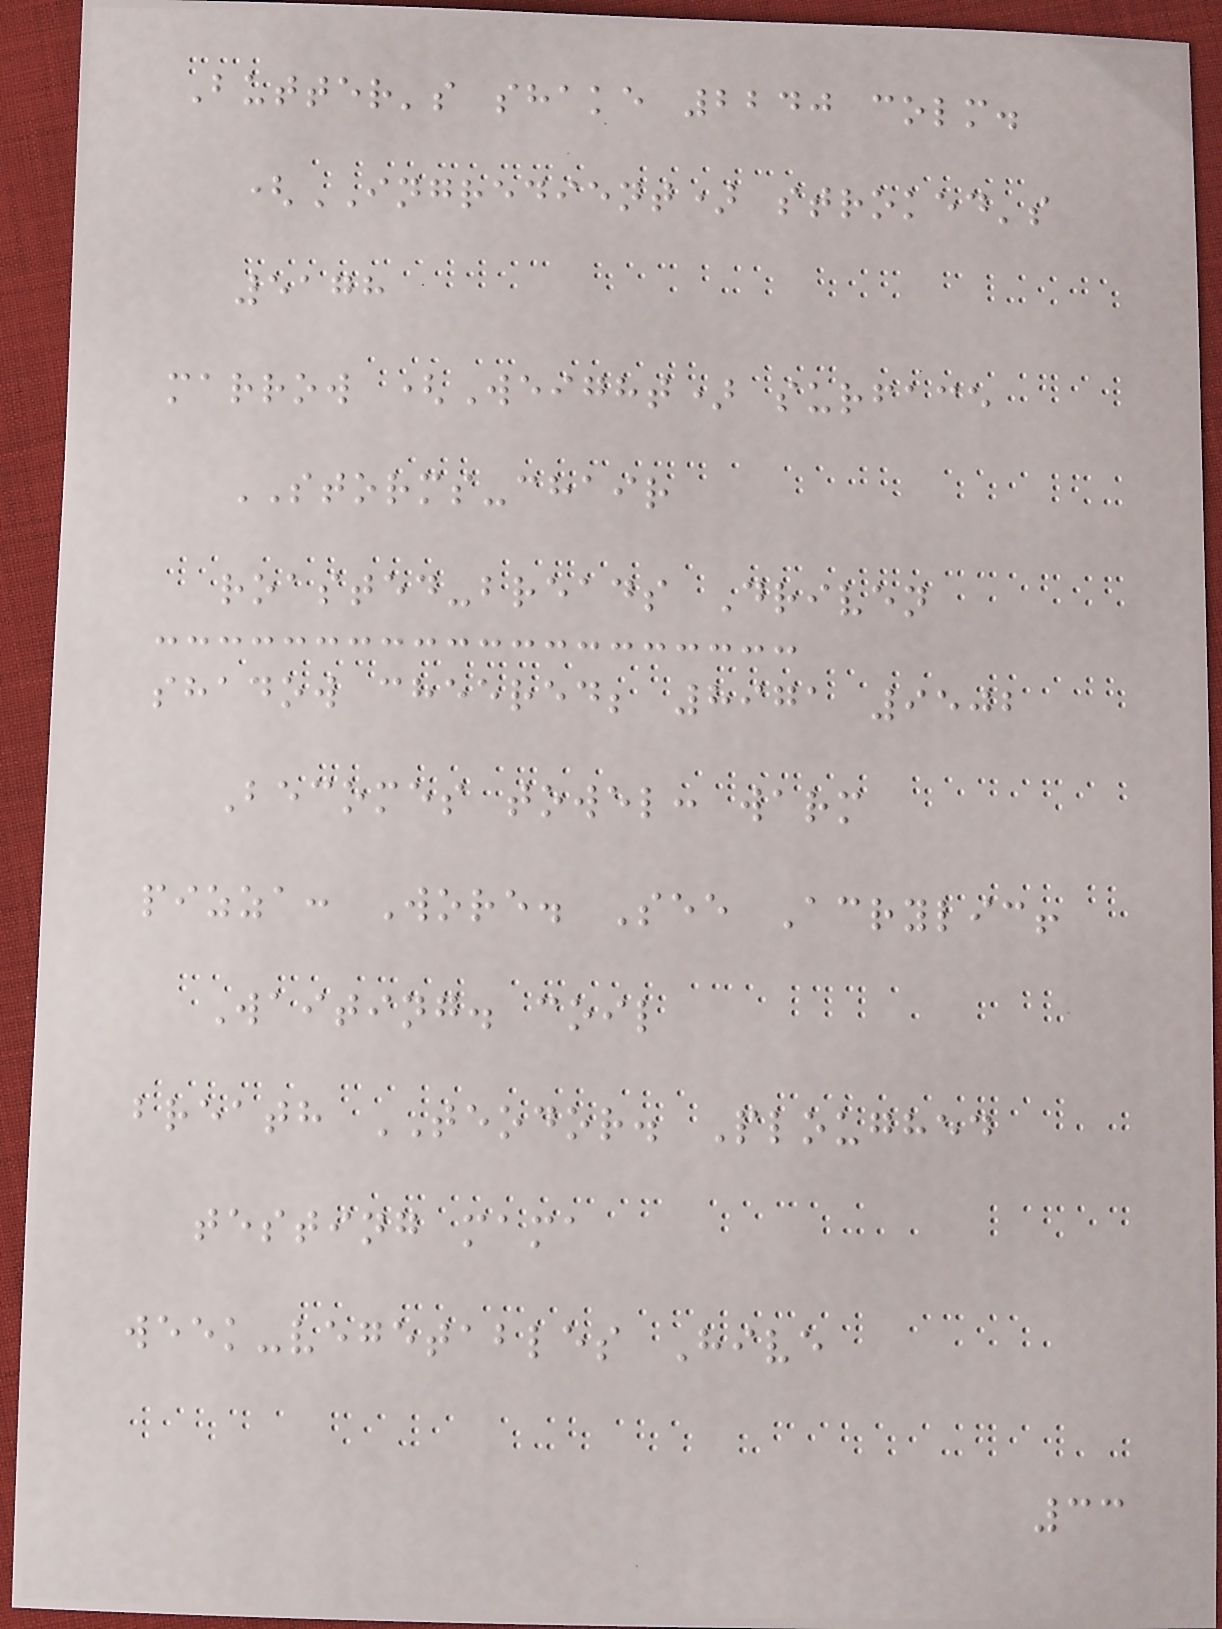Butter's shake 2240 colm.
(INGREDIENT) stroked's
5178
marrow (Weight) surface
STORMS-chair
roasted-breads Driven
shadow cheered; 8971 9502
Becomes towel: warm
pizza: Wore. See Acrylic!
Waiting. coil
breath TEODOR. Ploughed
testing mama
week-vegetables Hive
33
